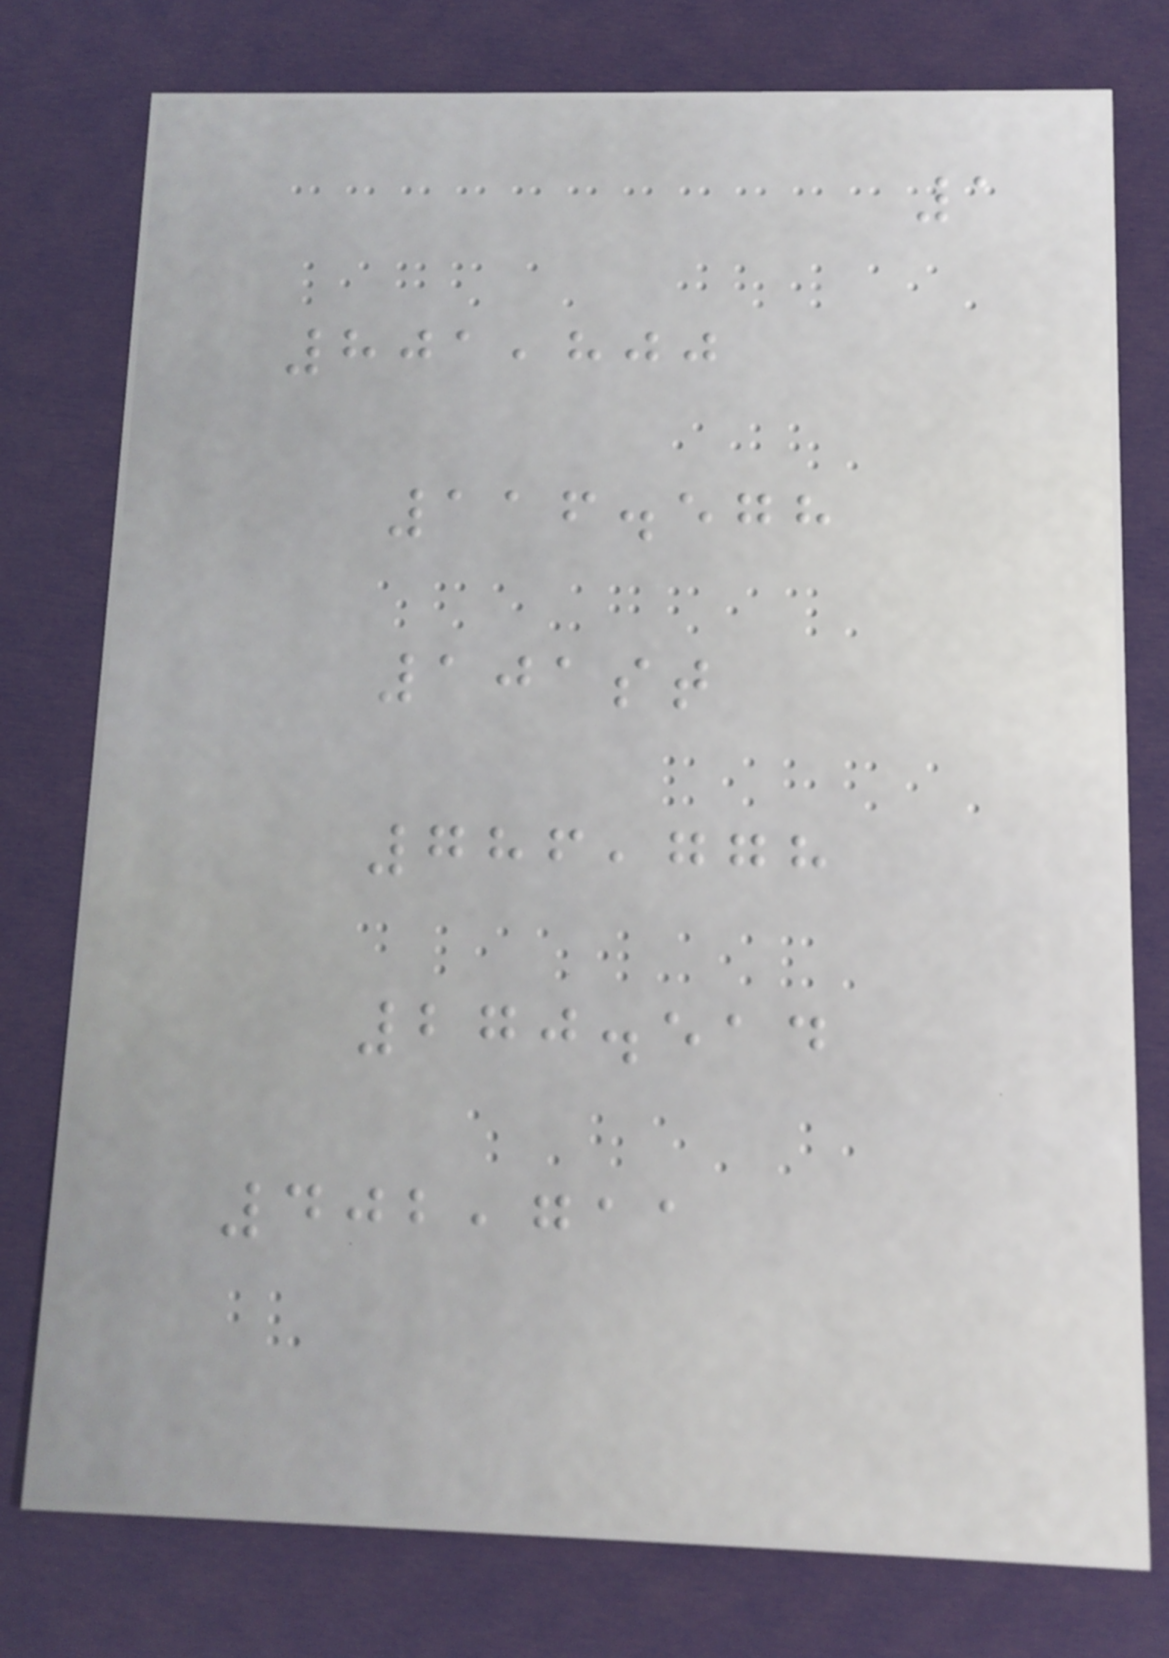1
801,800
116.578
101st
786,778
270.514
402,711
